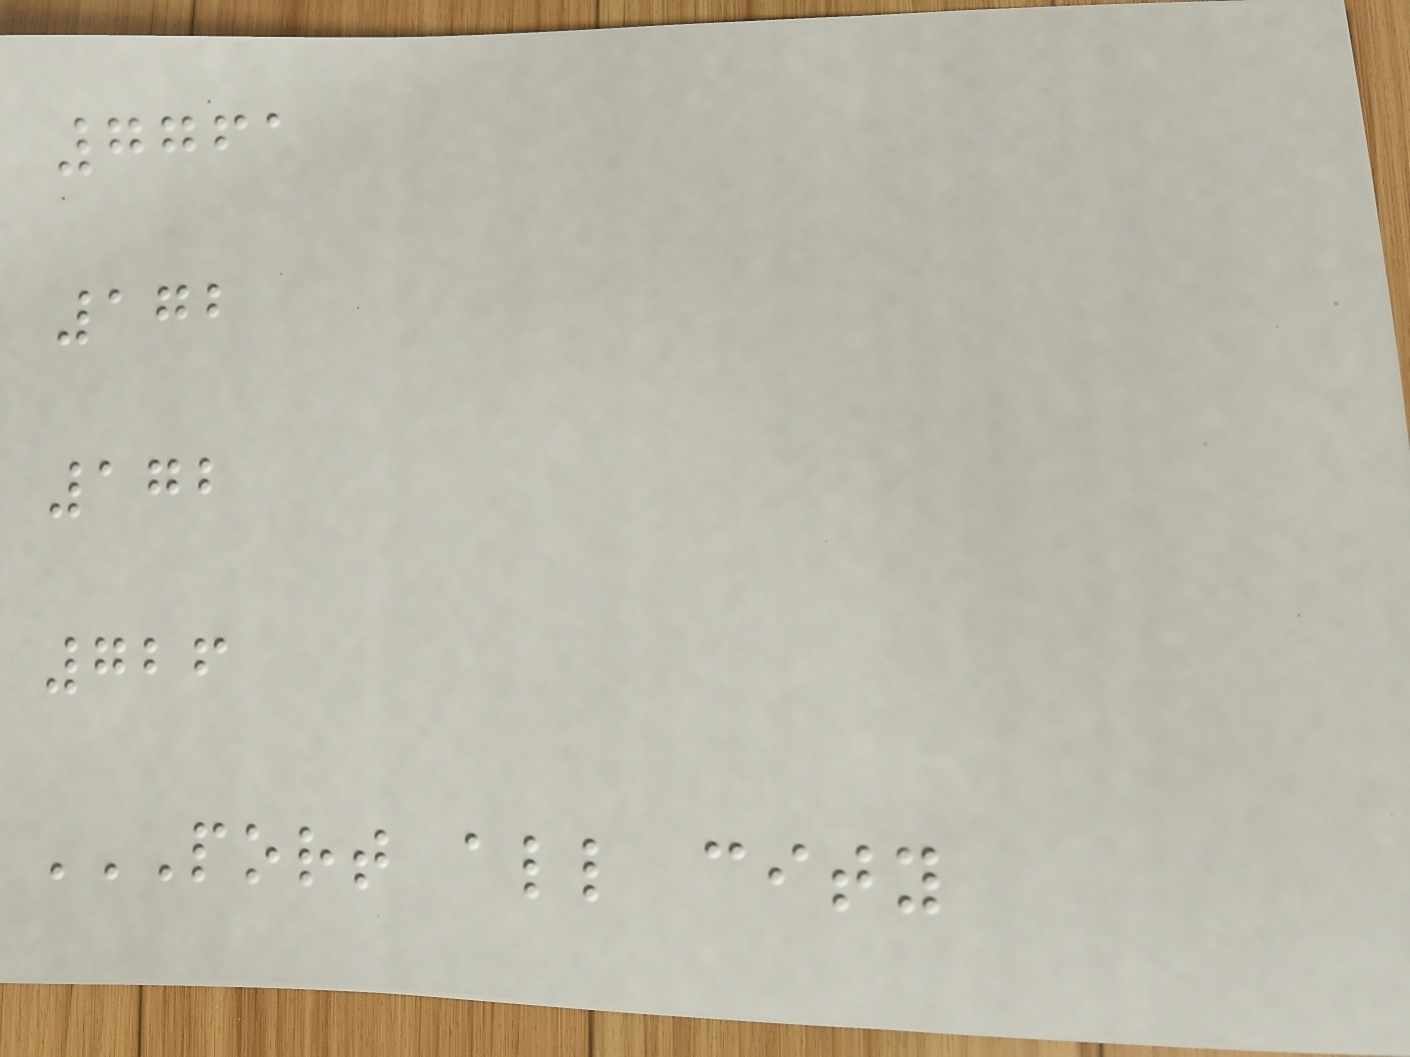7761
172
172
726
PORT ALL CITY
